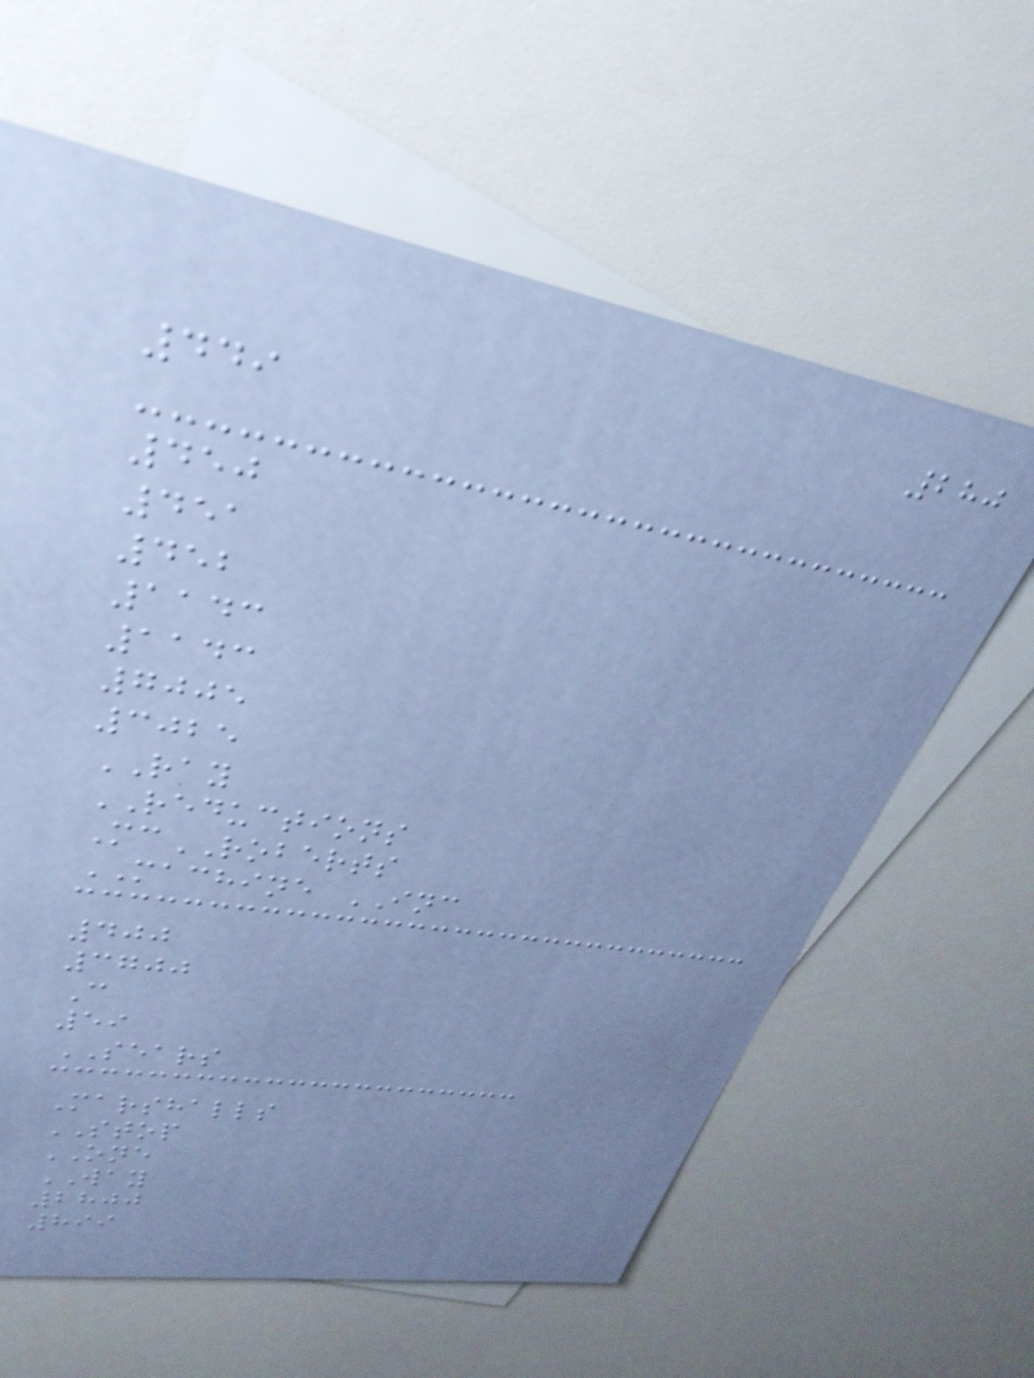280
449
450
451
452
1143
1143
7005
3025
RAY
REDUCTIONS
McROBERTS
MACHINE INC
400
3700
C
59
SEARS
Marshalls
STOP
ONE
WAY
2800
899
